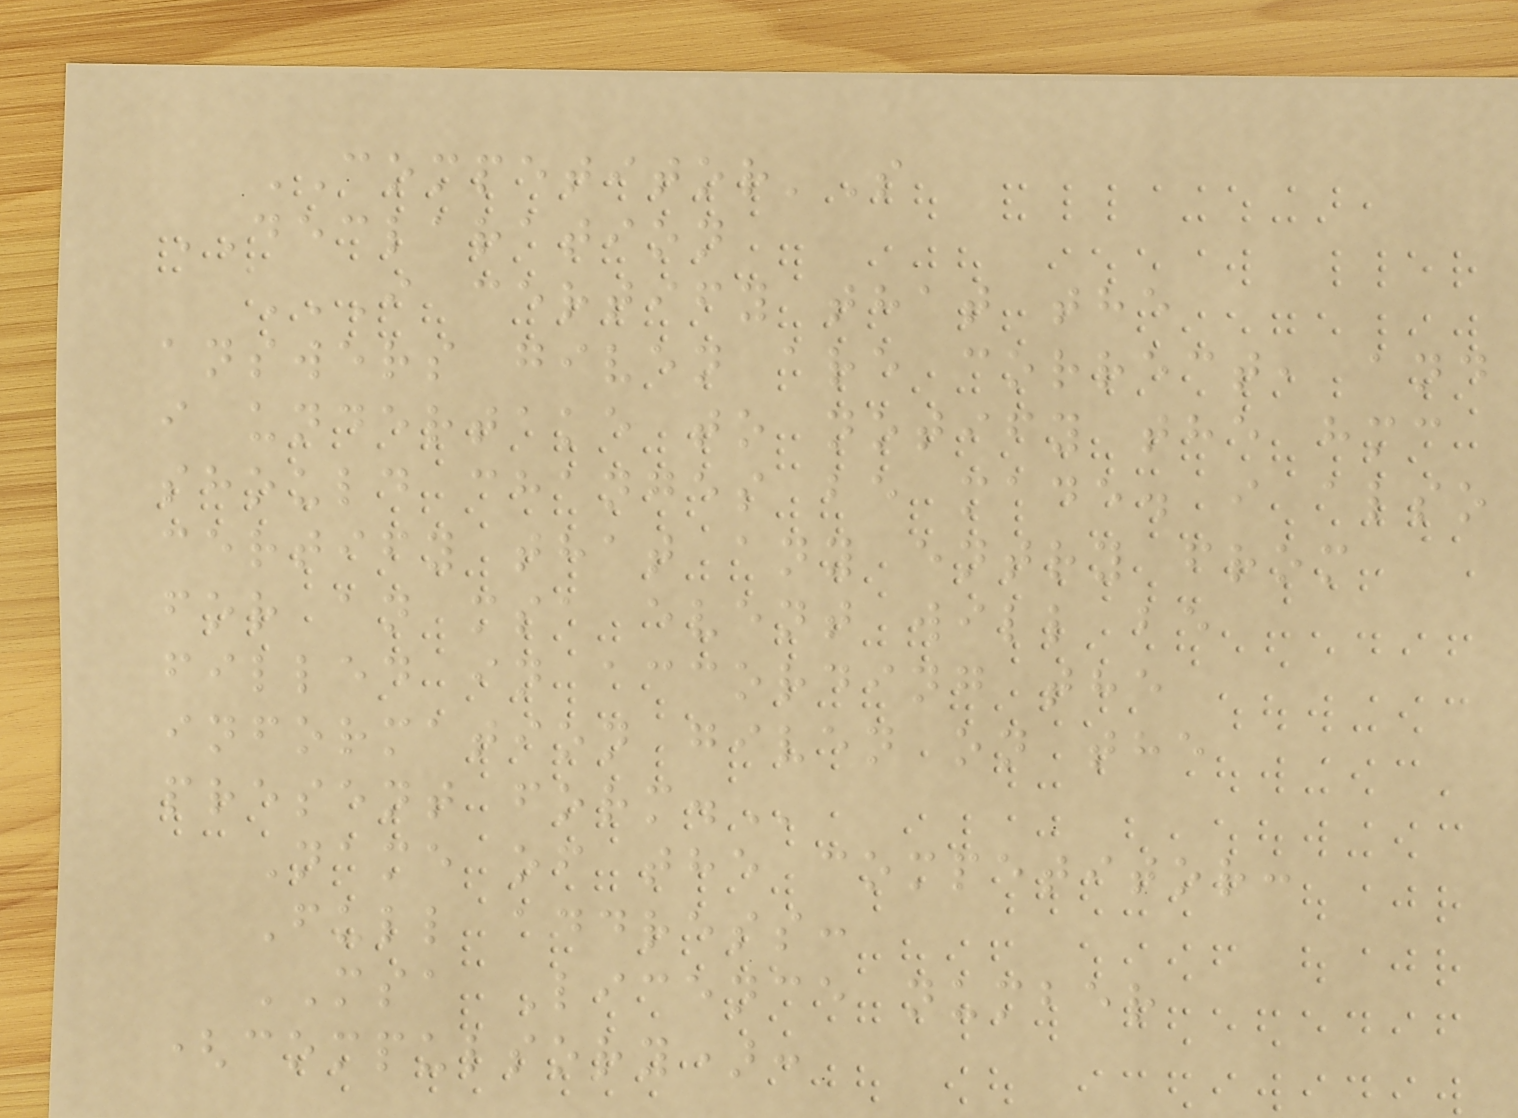COMPETITOR'S
DECLARATION
I CERTIFY THAT THE
ANSWERS GIVEN ARE CORRECT, AND
I UNDERTAKE TO NOTIFY THE HMC
SHOULD CHANGES BE MADE. I ALSO
CERTIFY THAT ANY ENTRY FROM
FOR AN MSA EVENT WILL BE
FILLED IN ACCORDING THE
INFORMATION GIVEN ON THE
PRESENT FORM.
Name of the competitor:
Full address:
MSA Licence number
(compulsory):
